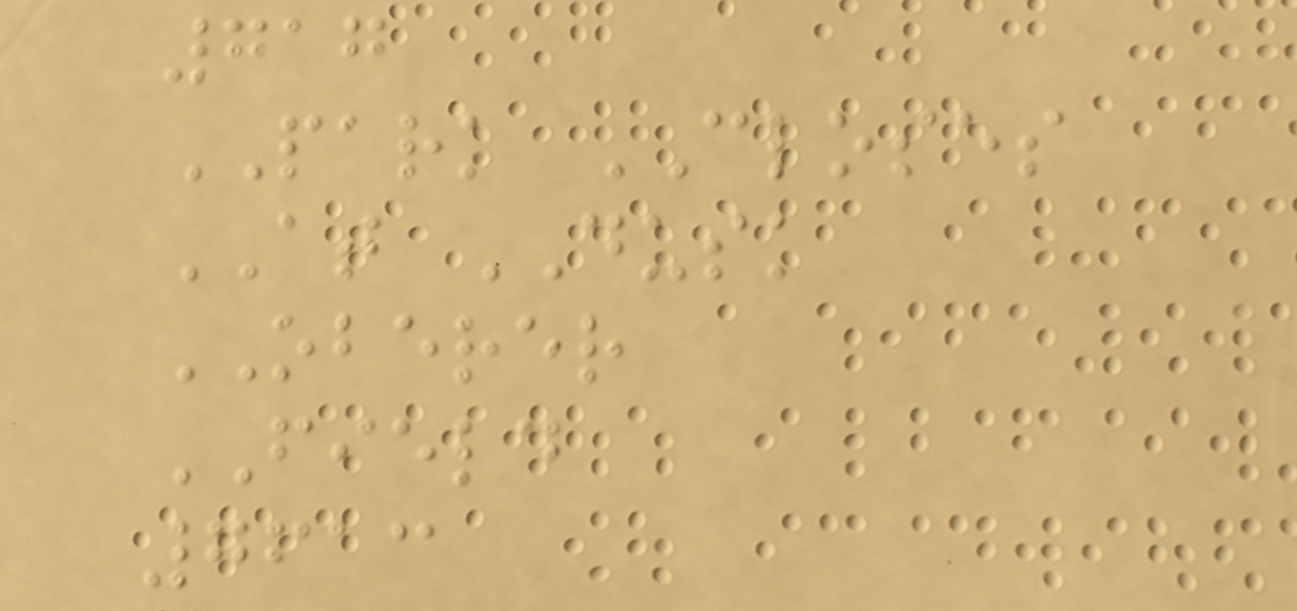717
PARK CLOSES
AT DUSK
OBERER
FIELD
7613
